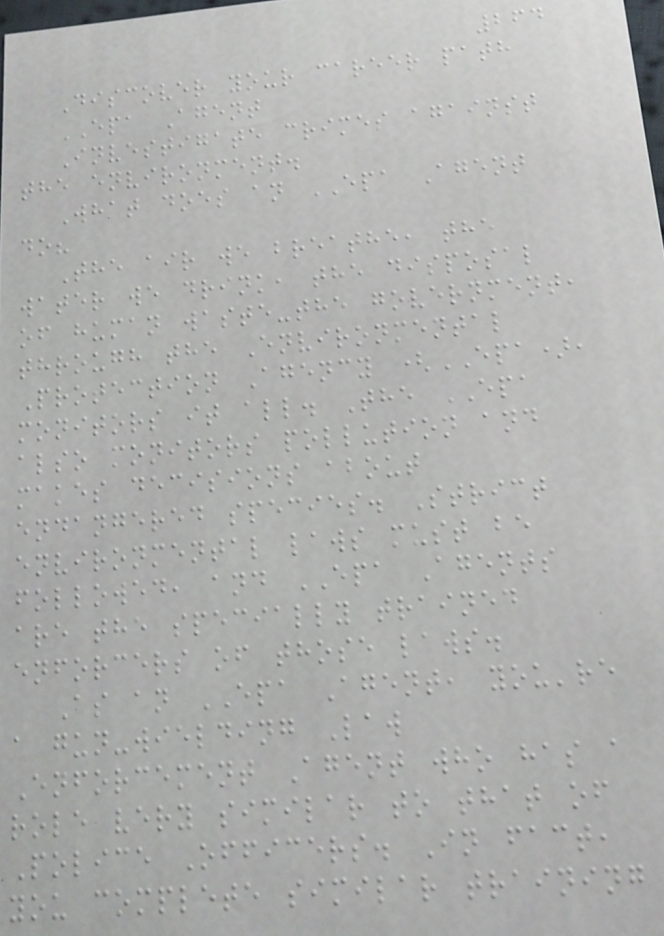264
Discover your career path
EPA Agent
Investigate crimes against
the environment.
What does an EPA Agent
do?
The air we breathe, the
water we drink, the disposal
of human waste-the government,
through the Environmental
Protection Agency (EPA),
monitors it all. The EPA
also monitors pollution and
makes decisions about
endangered species. Strict
environmental laws must be
followed, and EPA Agents
are the specially trained
enforcers of those laws.
As an EPA Agent, you're
a gun-wielding Law
Enforcement Agent who has a
role very similar to that of
Police Officers. In fact,
you complete similar training
